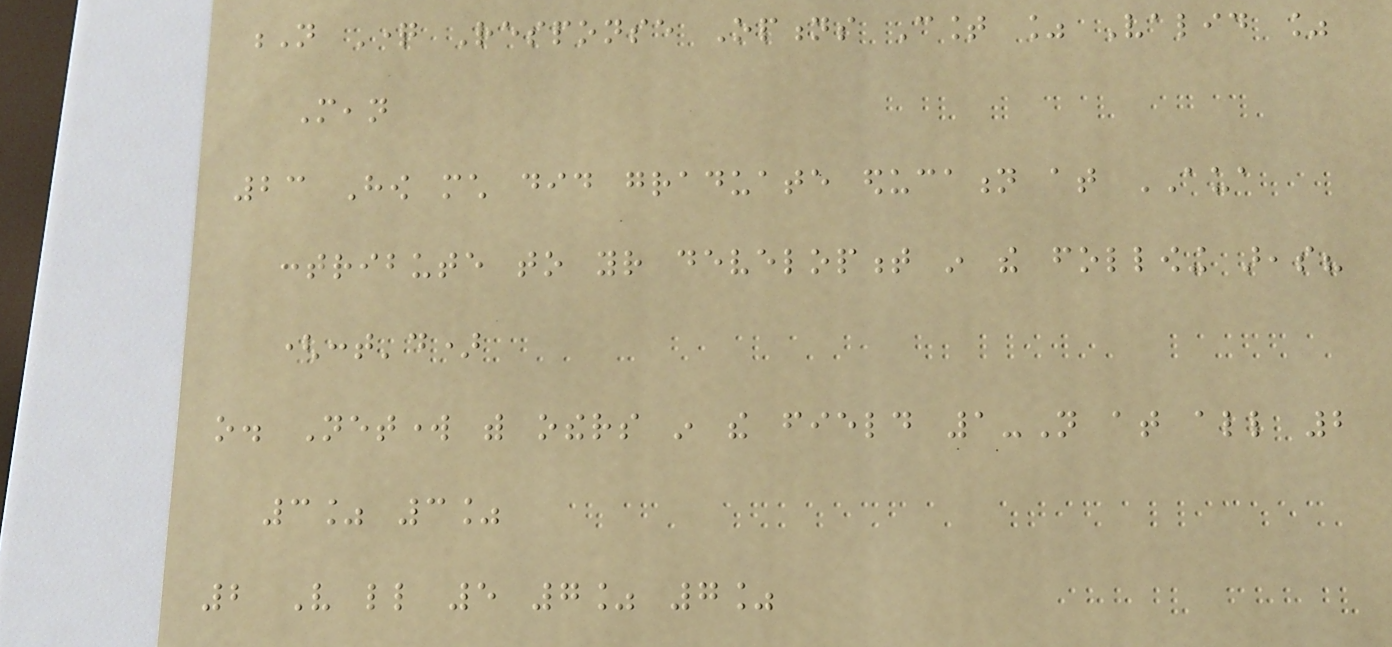N Question Response Options Count % Valid %
Mean
23 How much did graduate education at AUA
contribute to your development in the following areas?
(cont'd)
o. Network with others in the field 1-Not at all 2
3% 3%
2 Very little 5 7% 7%
